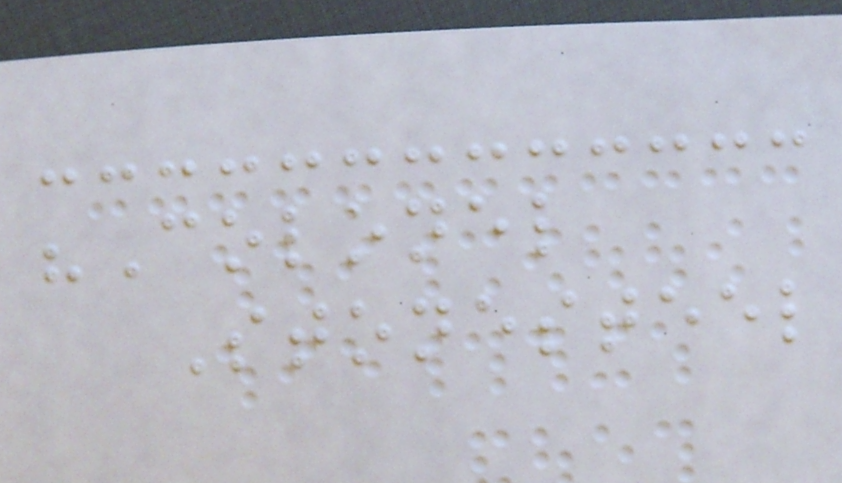"Colonel
Stonesteel
